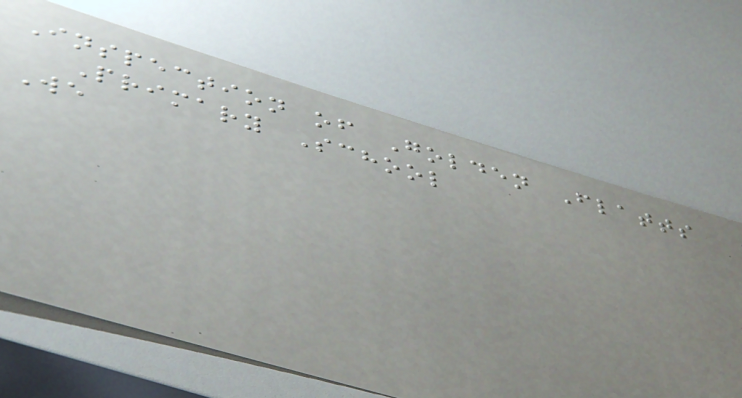Inspection of Golden Flatts
Primary School
We
